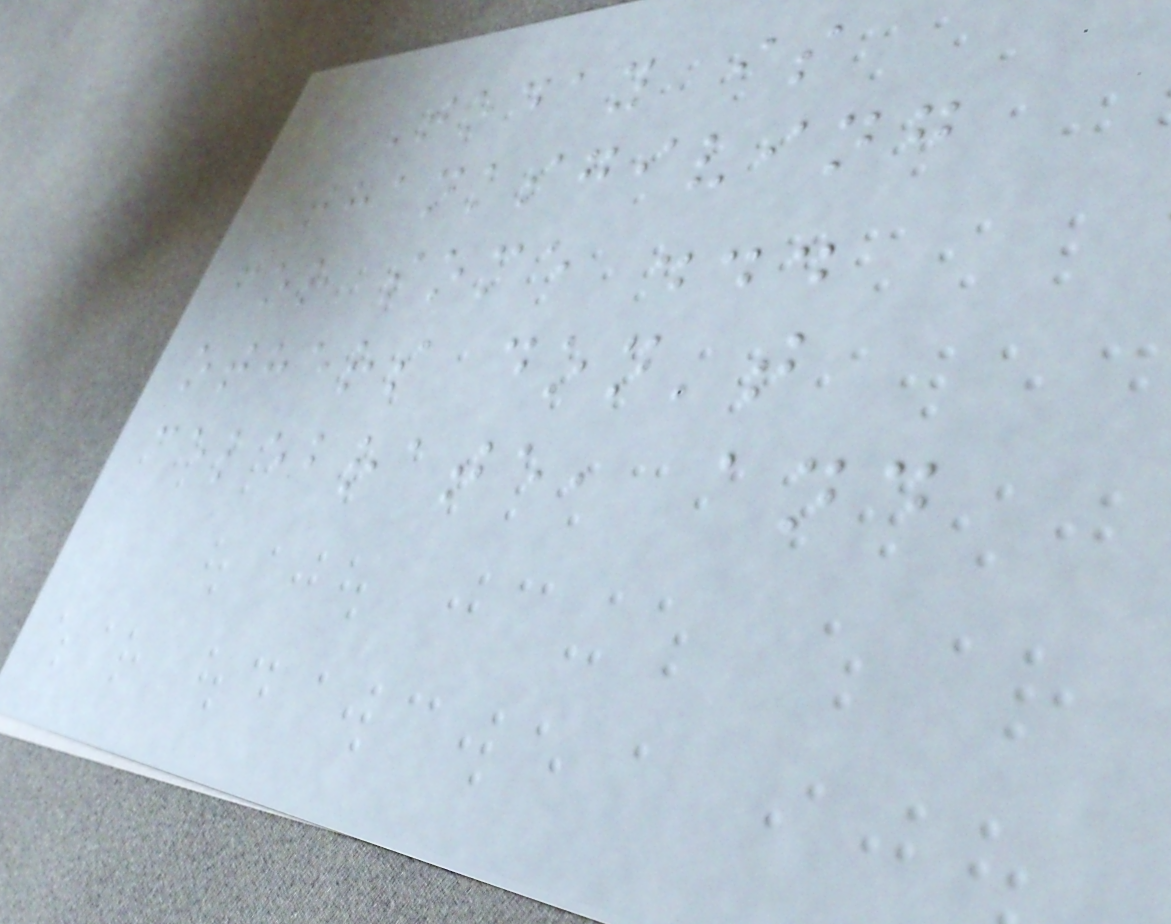Today is
Thanksgiving
for some ...
others don't
celebrate, and
